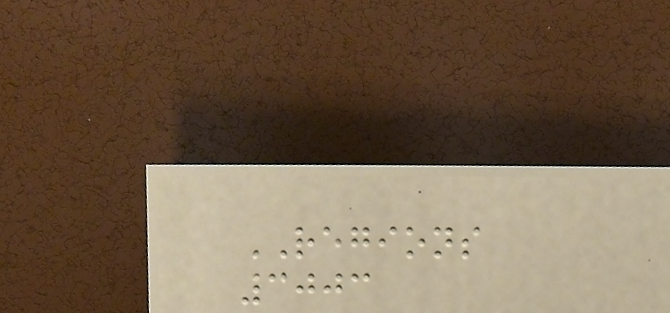REGIONS
3003
